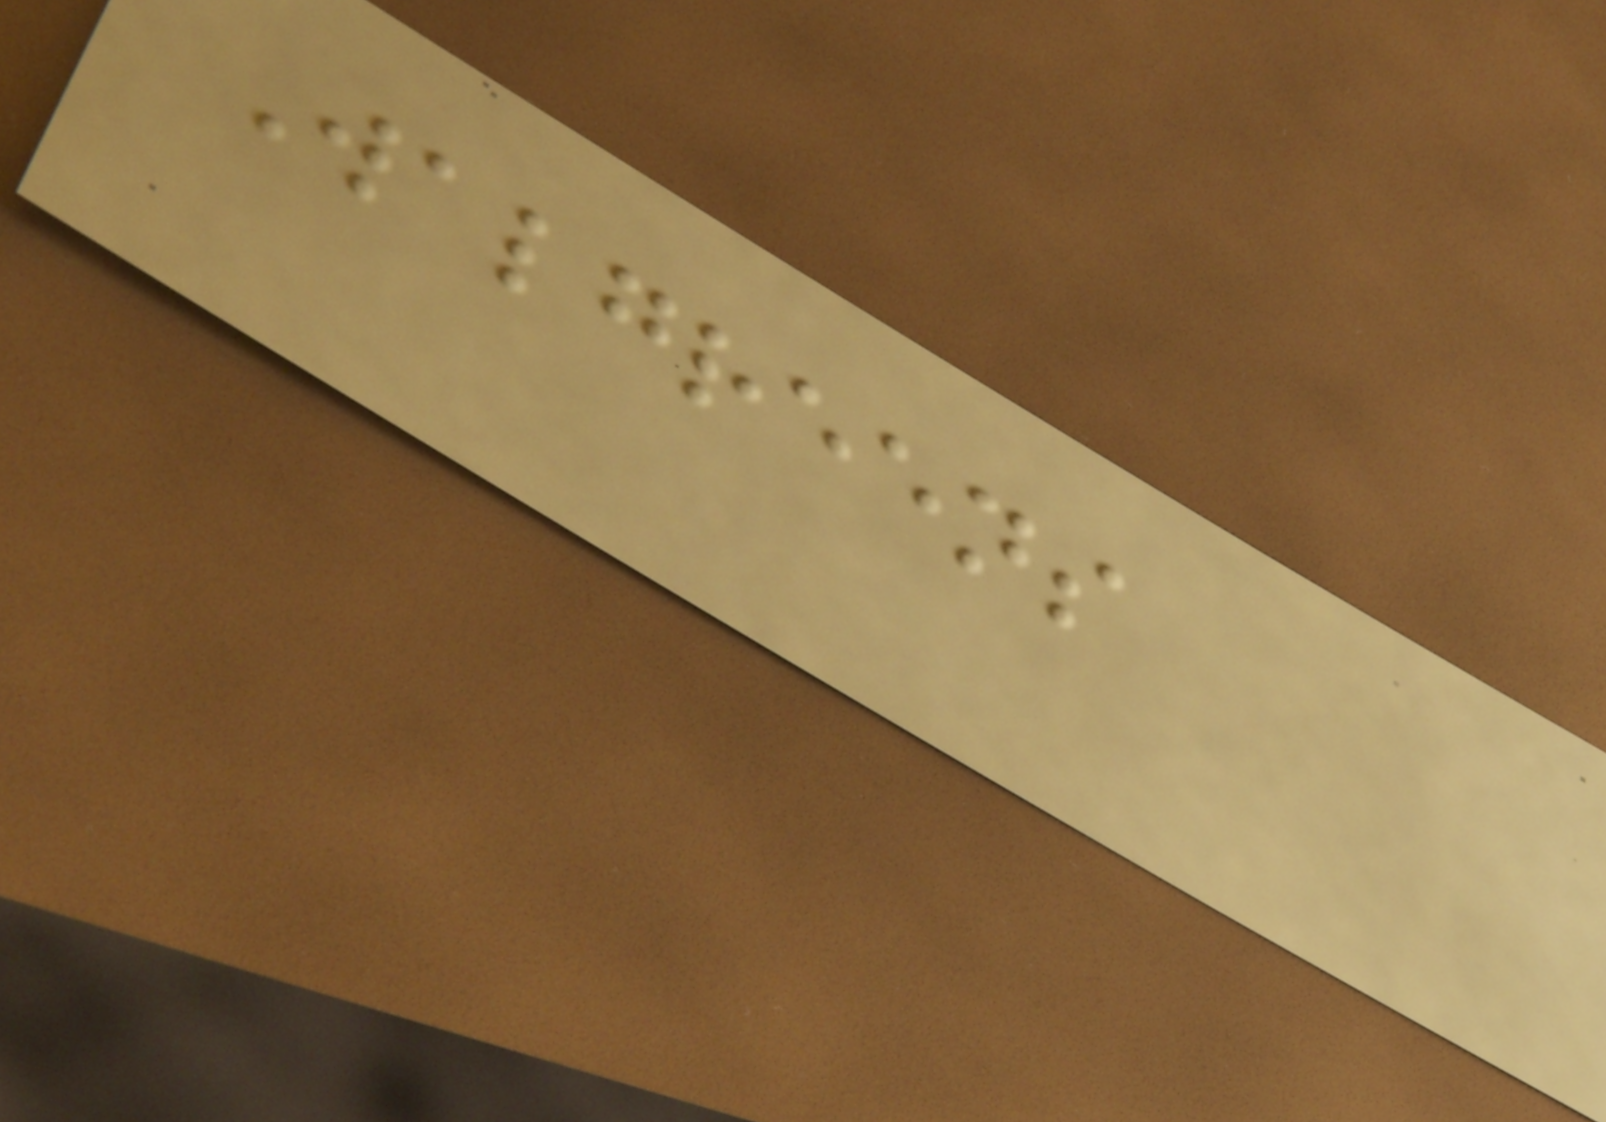Walgreens
